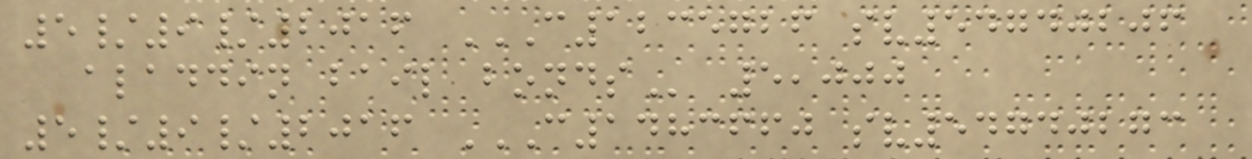5/9/2016 C1235726 SV54740206
ALADDIN BAIL BONDS 5,000
5/9/2016 C1483660 SV54740273
